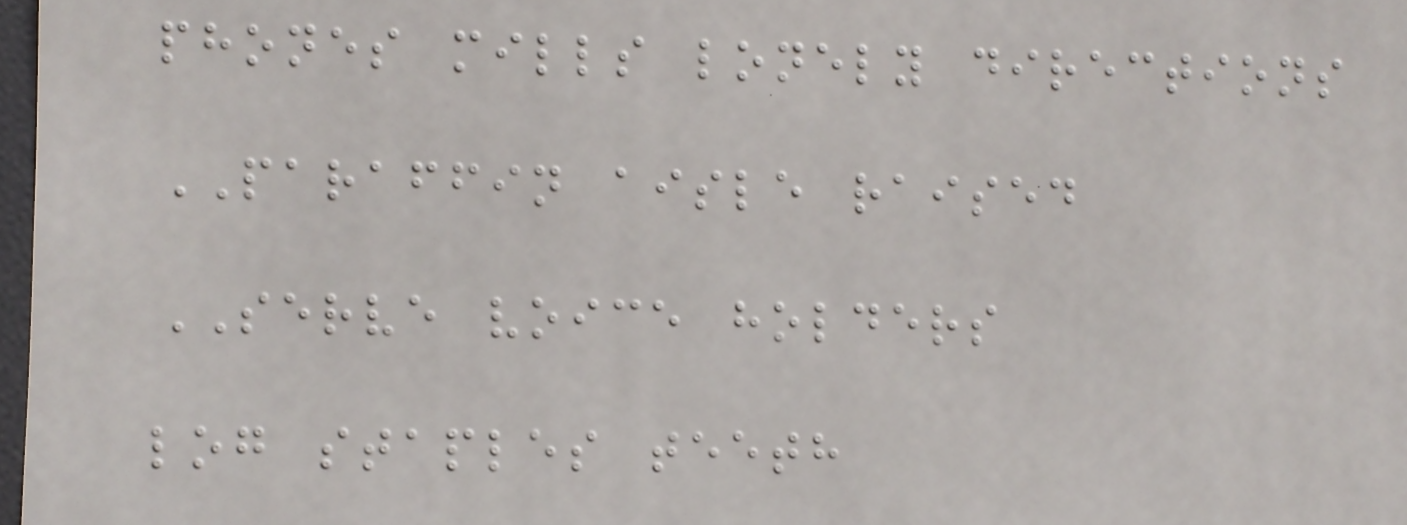phones mills lonely directions
PARAFFIN aisle raised
SERVE voice holders
log staples teeth
